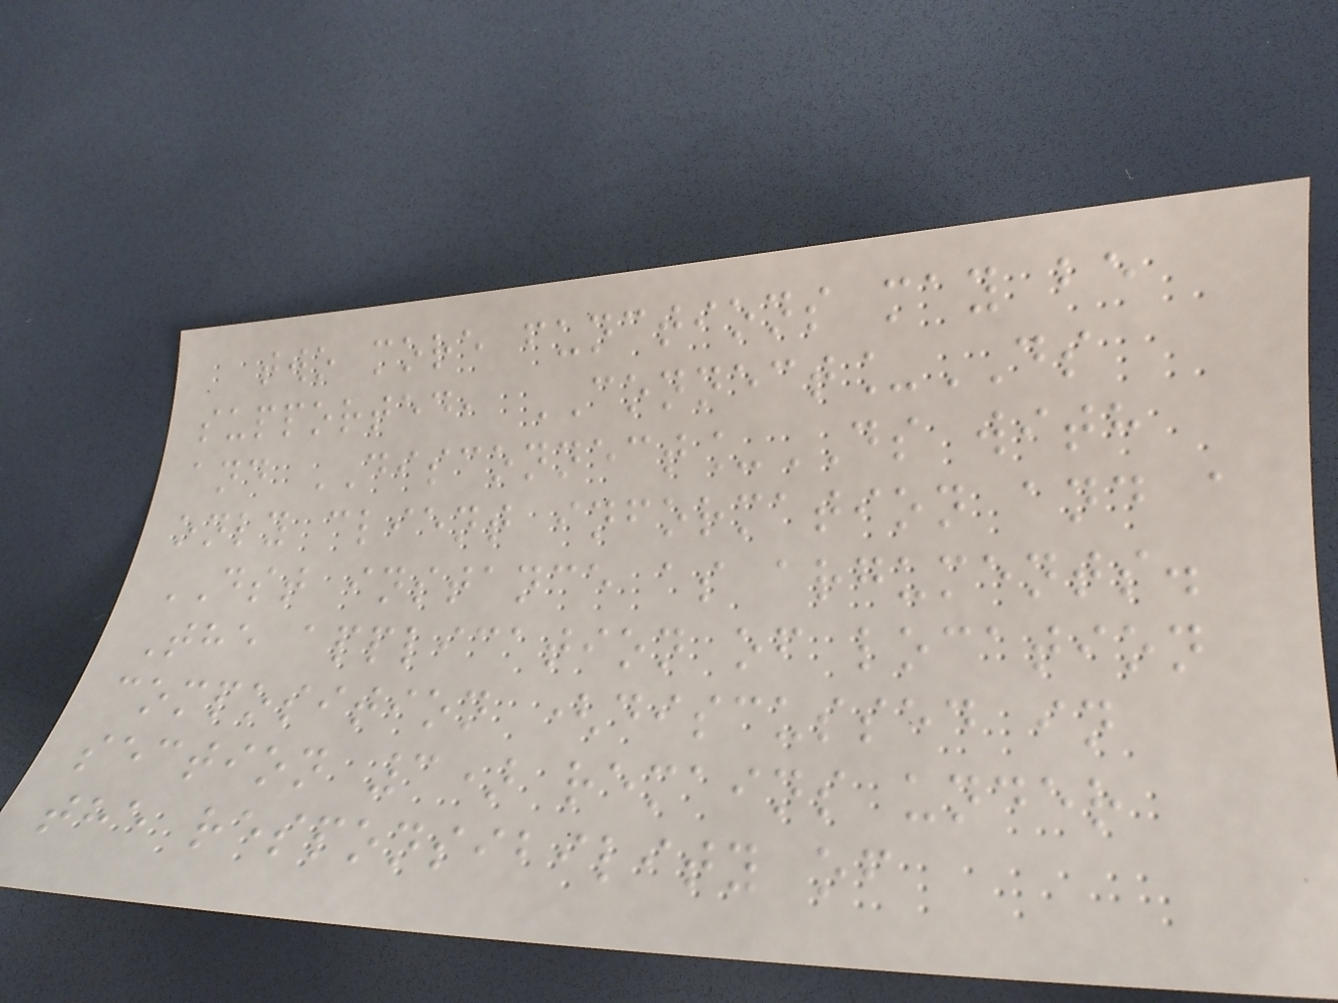two more functions may be
supported, CONNECT_DS
and DISCONNECT_DS with
only client information and a
DST instance as arguments.
The application of location
composition (discussed in
section 3) remains under
the responsibility of
